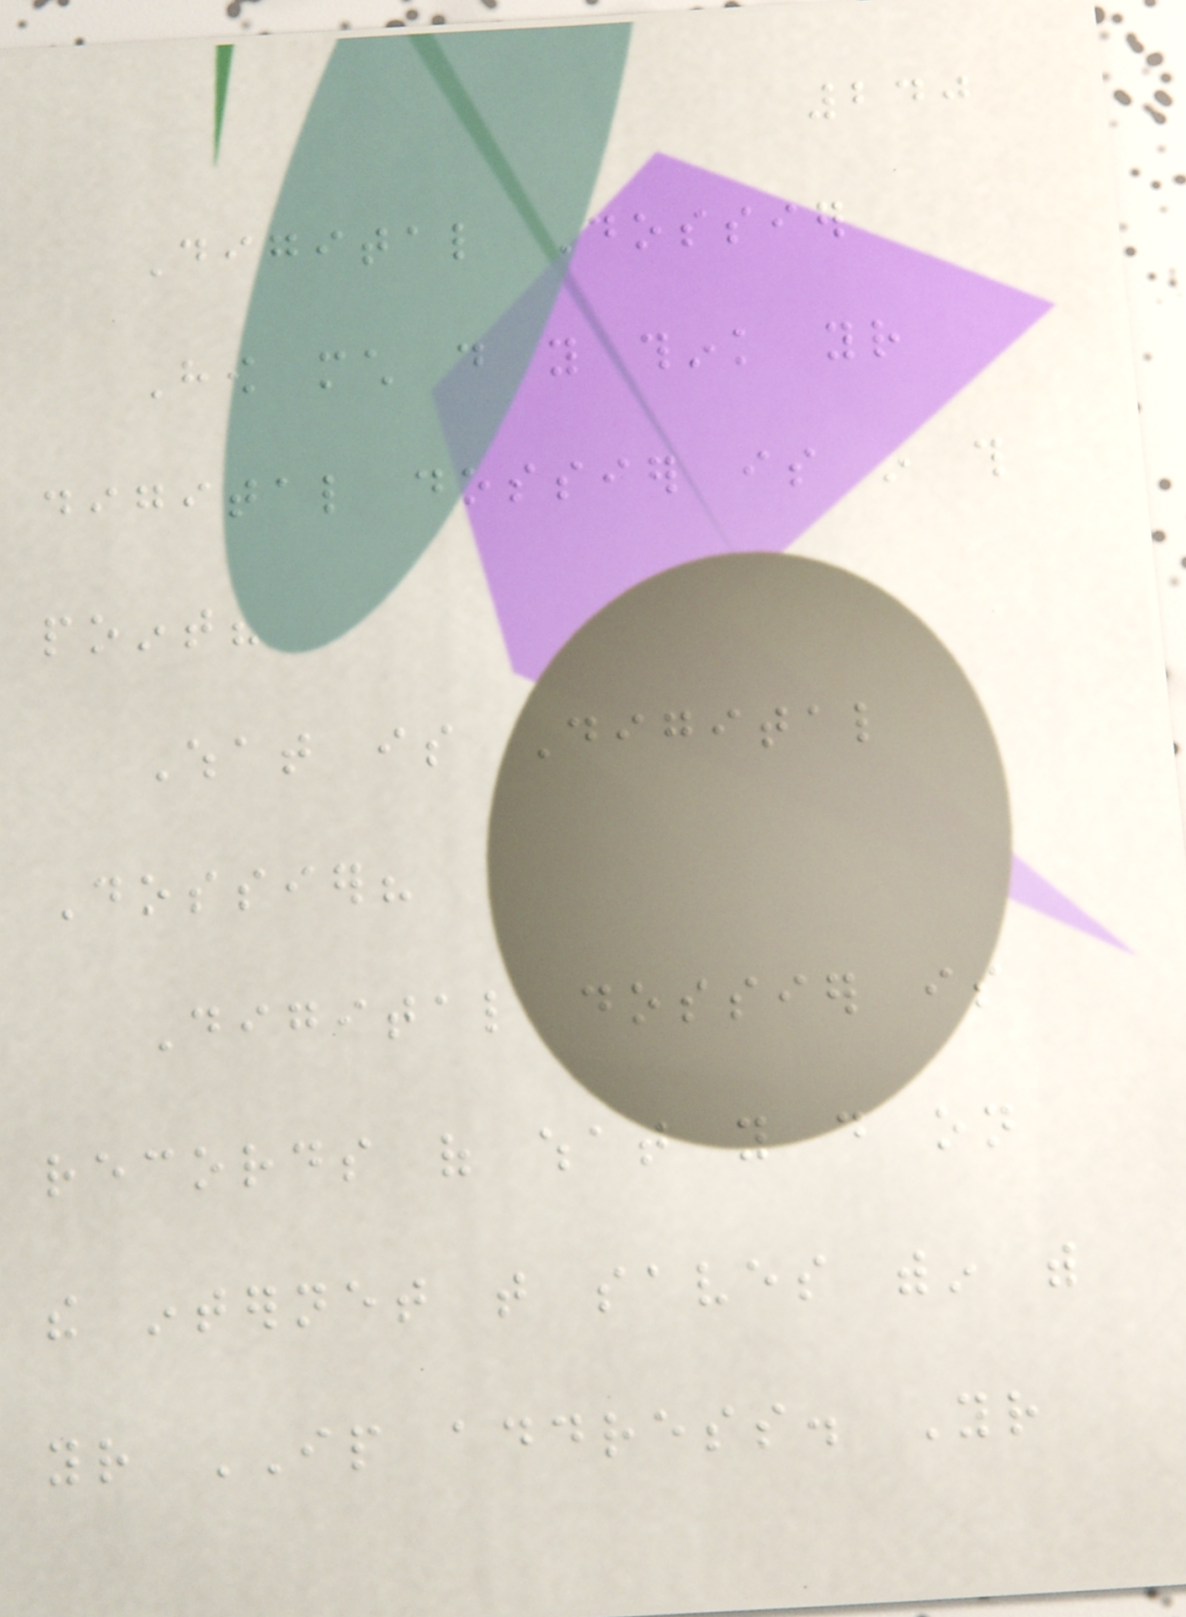240
Digital Dossier
How much do you think your
digital dossier is in this
point?
What is Digital
Dossier?
Digital dossier is
records of what you do on
the internet that saves within with
your IP address. Your
